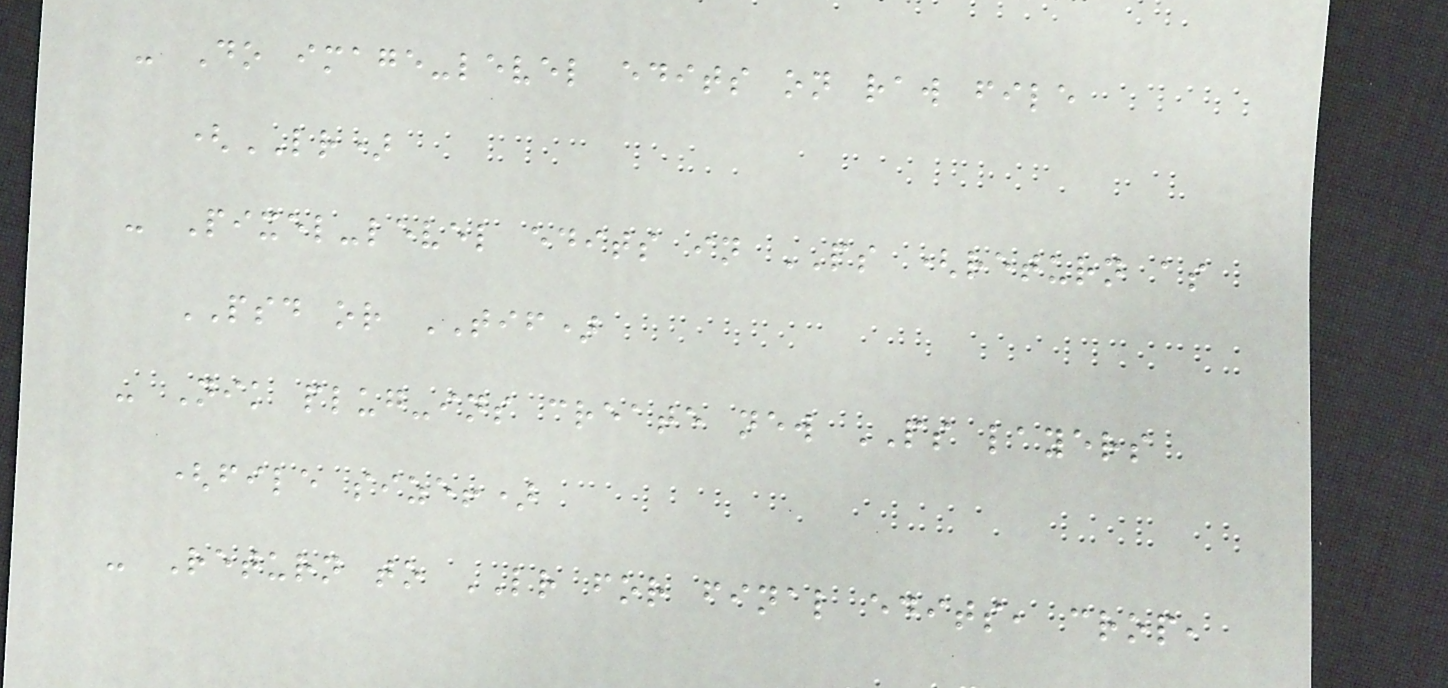- Do image-level edits on raw file
(LR)
- Pixel-level edits in PS (return as
PSD or TIF)
- Nik plug-ins create new PS layers
(file size!)
- Return to LR for final edits, crop,
